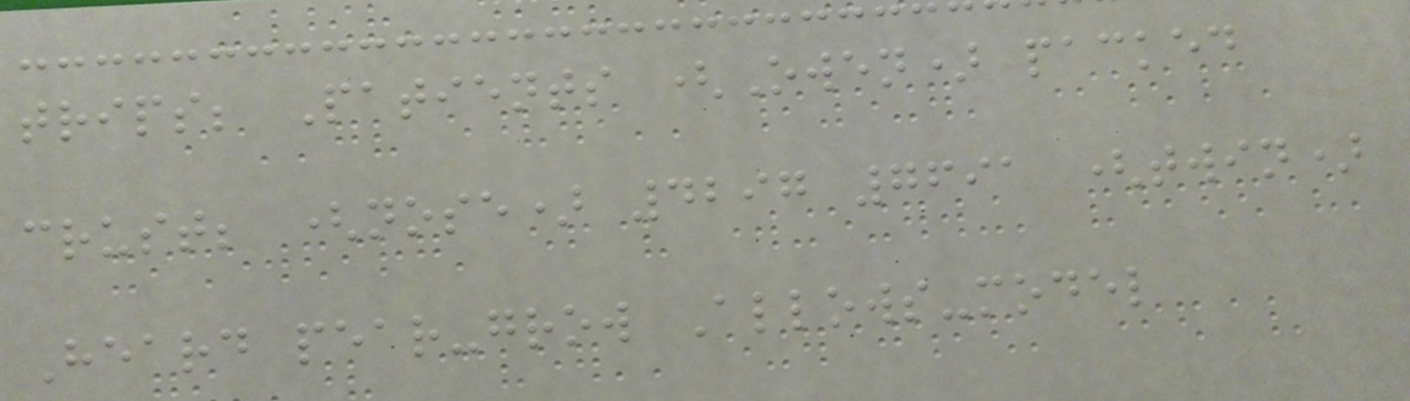trips; Patients (Owen) packed
crust; (nose) 4297 7691 (twin)
Heard pear-grow Allows-model
